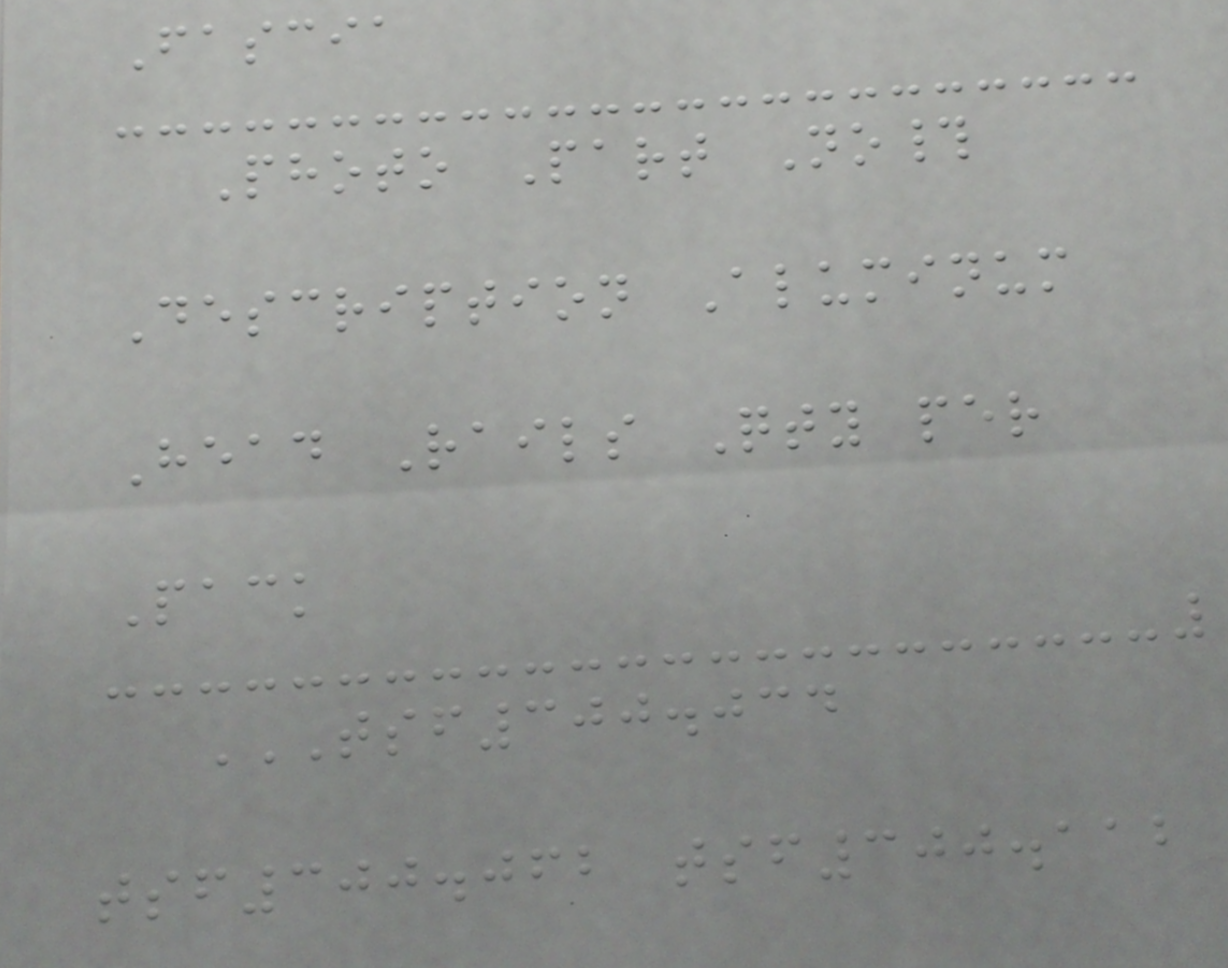Fascia
Photo Part No#
Description Aluminum
Head Rails Qty per
Pack
TSF300.034
TSF300.062 TSF300.112
